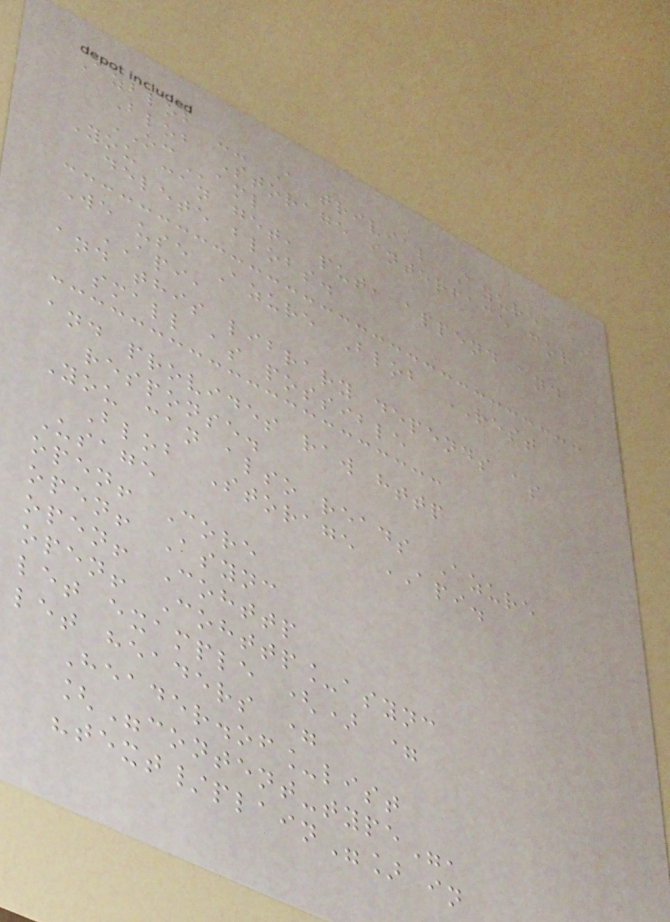Azblob -- A trivial Azure
Blob Storage interface for
OCaml
You can get, put, append and
delete blobs.
We use Azure Blob REST
API,
and this library depends as
small as possible
and provides raw http
response.
You can also reads Azure
Blob Storage API.
Usage
open! Core
open! Async
open! Cohttp
open! Cohttp_async
let example () =
let headers =
Header.of_list
["content-type",
"text/plain"] in
